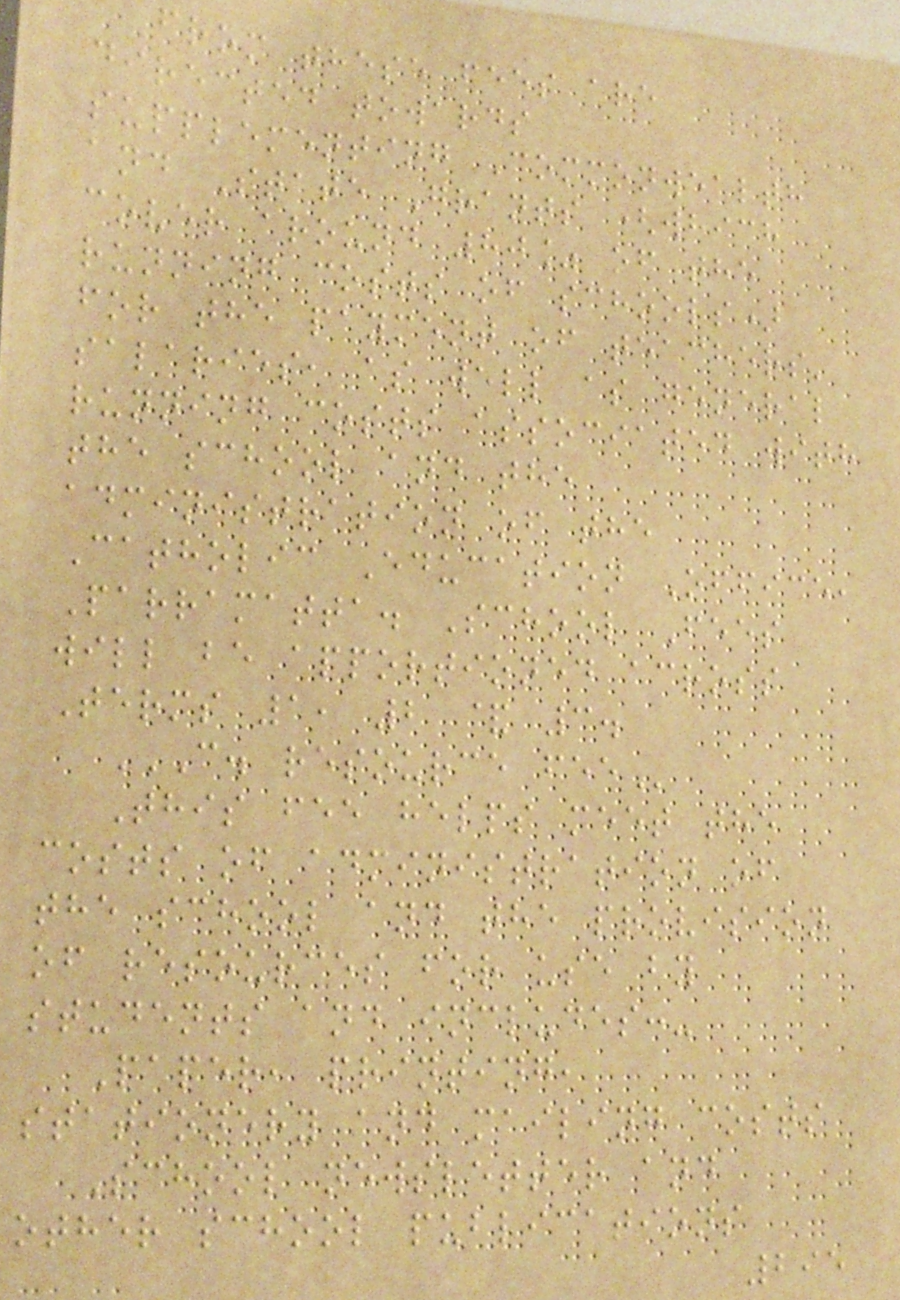from these fees are
directed towards
supplementing Commonwealth
and State Grants (which
cover around 80% of the
running costs of schools)
for the payment of teachers'
salaries, as well as general
running costs associated with
the school and the
administration of the
Catholic Education Office,
Parramatta. School Fees
will be apportioned across
Terms 1, 2 & 3.
C. RESOURCE FEE
This fee helps meet the
costs of administration of
the school and the provision
of resources for use by
students and includes:-
Paper, printing,
stationery and mailing costs
School newsletter and
other school publications
295
